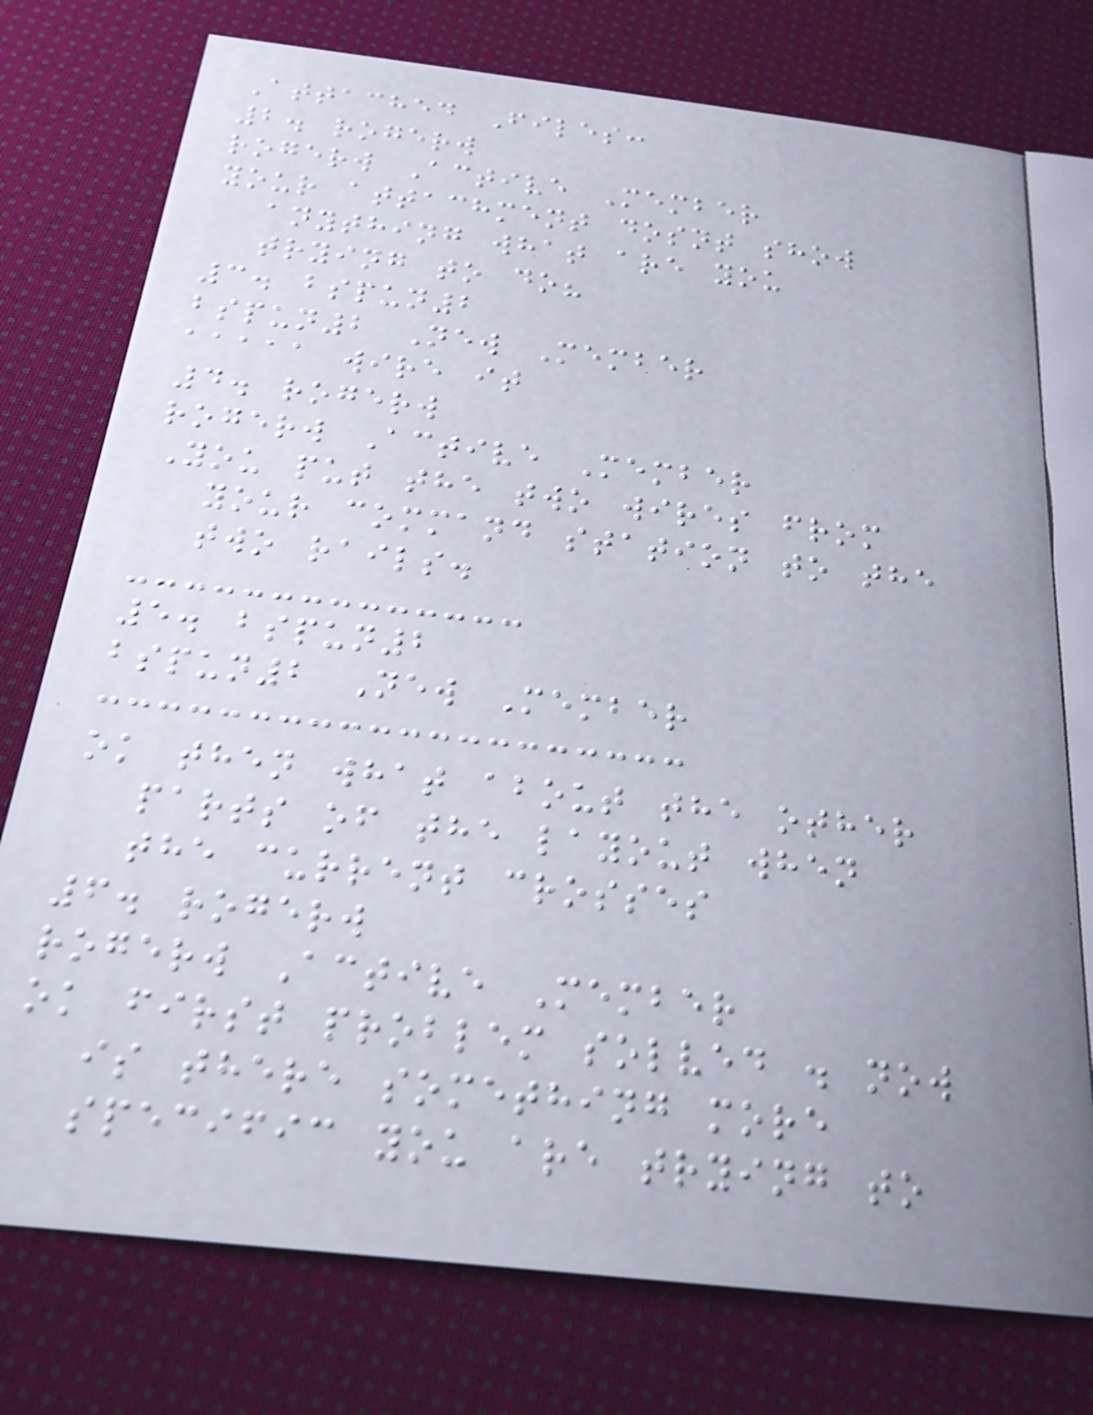Attached Files:
2. rogerw
rogerw Active Member
your attachment dosnt show
anything what are you
trying to do?
3. bspun2
bspun2 New Member
aaaaa wire it
4. rogerw
rogerw Active Member
You put the two wires from
your command station to the
two rails.
5. bspun2
bspun2 New Member
ok then what about the other
parts of the layout when
the current crosses
6. rogerw
rogerw Active Member
ok first problem solved . now
is there something more
specific you are trying to
